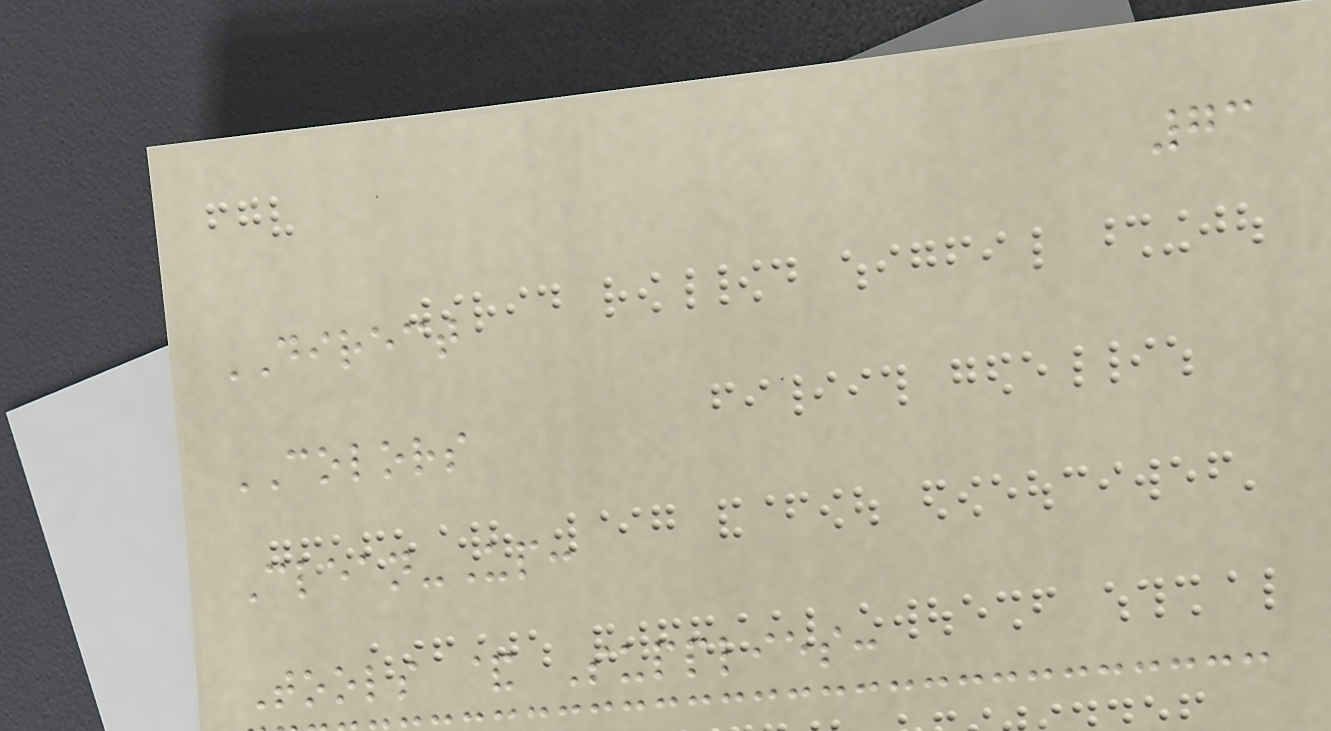73
DIRECT
COLORS
Clean-Up:
Tools & Supplies:
